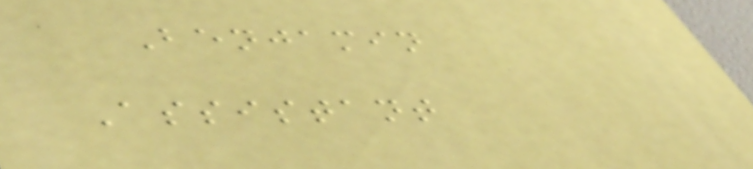Benjamin
Assistant
